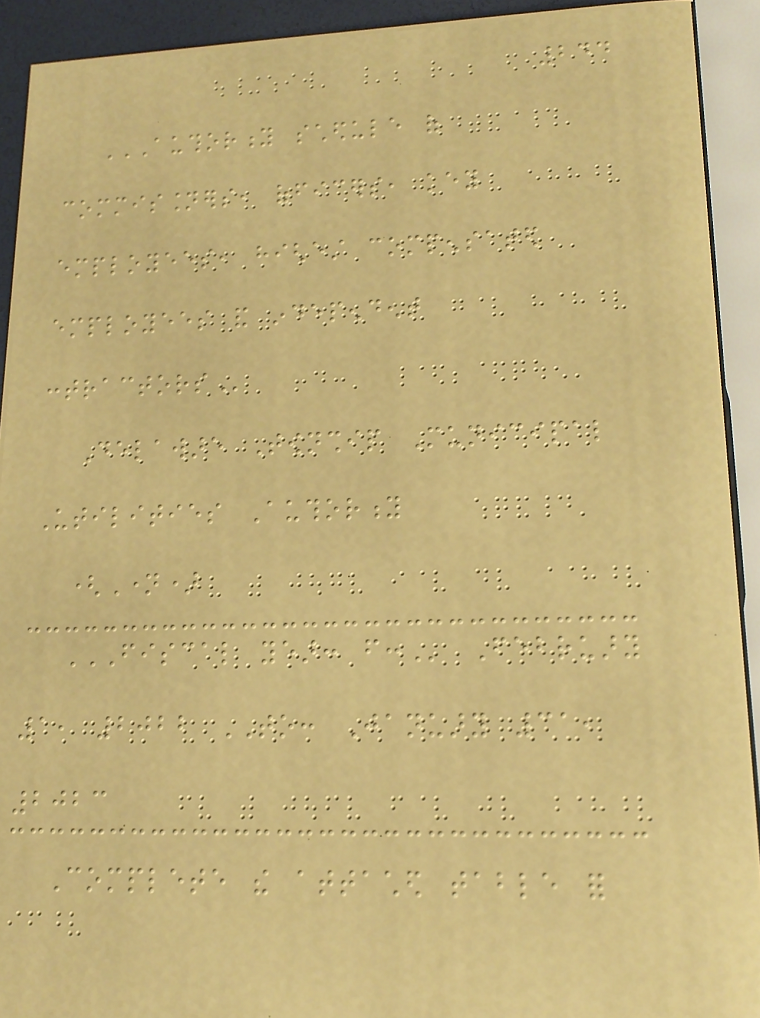244
AUTHORITY SCHEDULE OF
COMMISSIONERS, OFFICERS, KEY
EMPLOYEES, HIGHEST COMPENSATED
EMPLOYEES AND INDEPENDENT
CONTRACTORS
Delaware Township Municipal
Utilities Authority
(Name)
FISCAL YEAR: FROM: February
1, 2022 TO: January 31,
2023
Complete the attached table for
